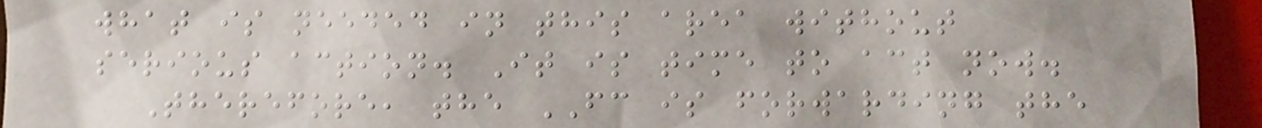what is needed in this area without
serious action. It is time to act now.
Therefore, the FC is forwarding the
